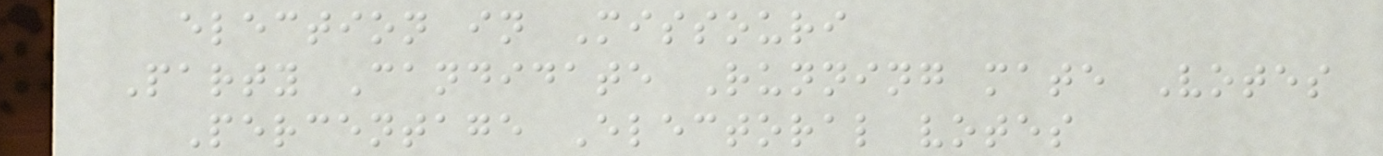election in Missouri
Party Candidate Running mate Votes
Percentage Electoral votes
